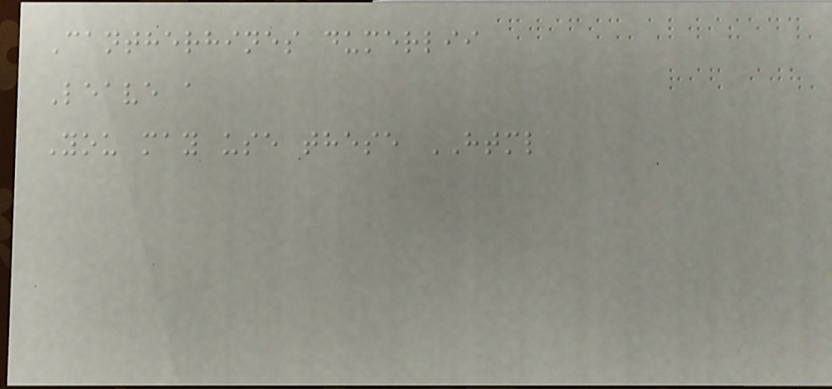Cantherhines dumerlii
Leave a
You may use these HTML
